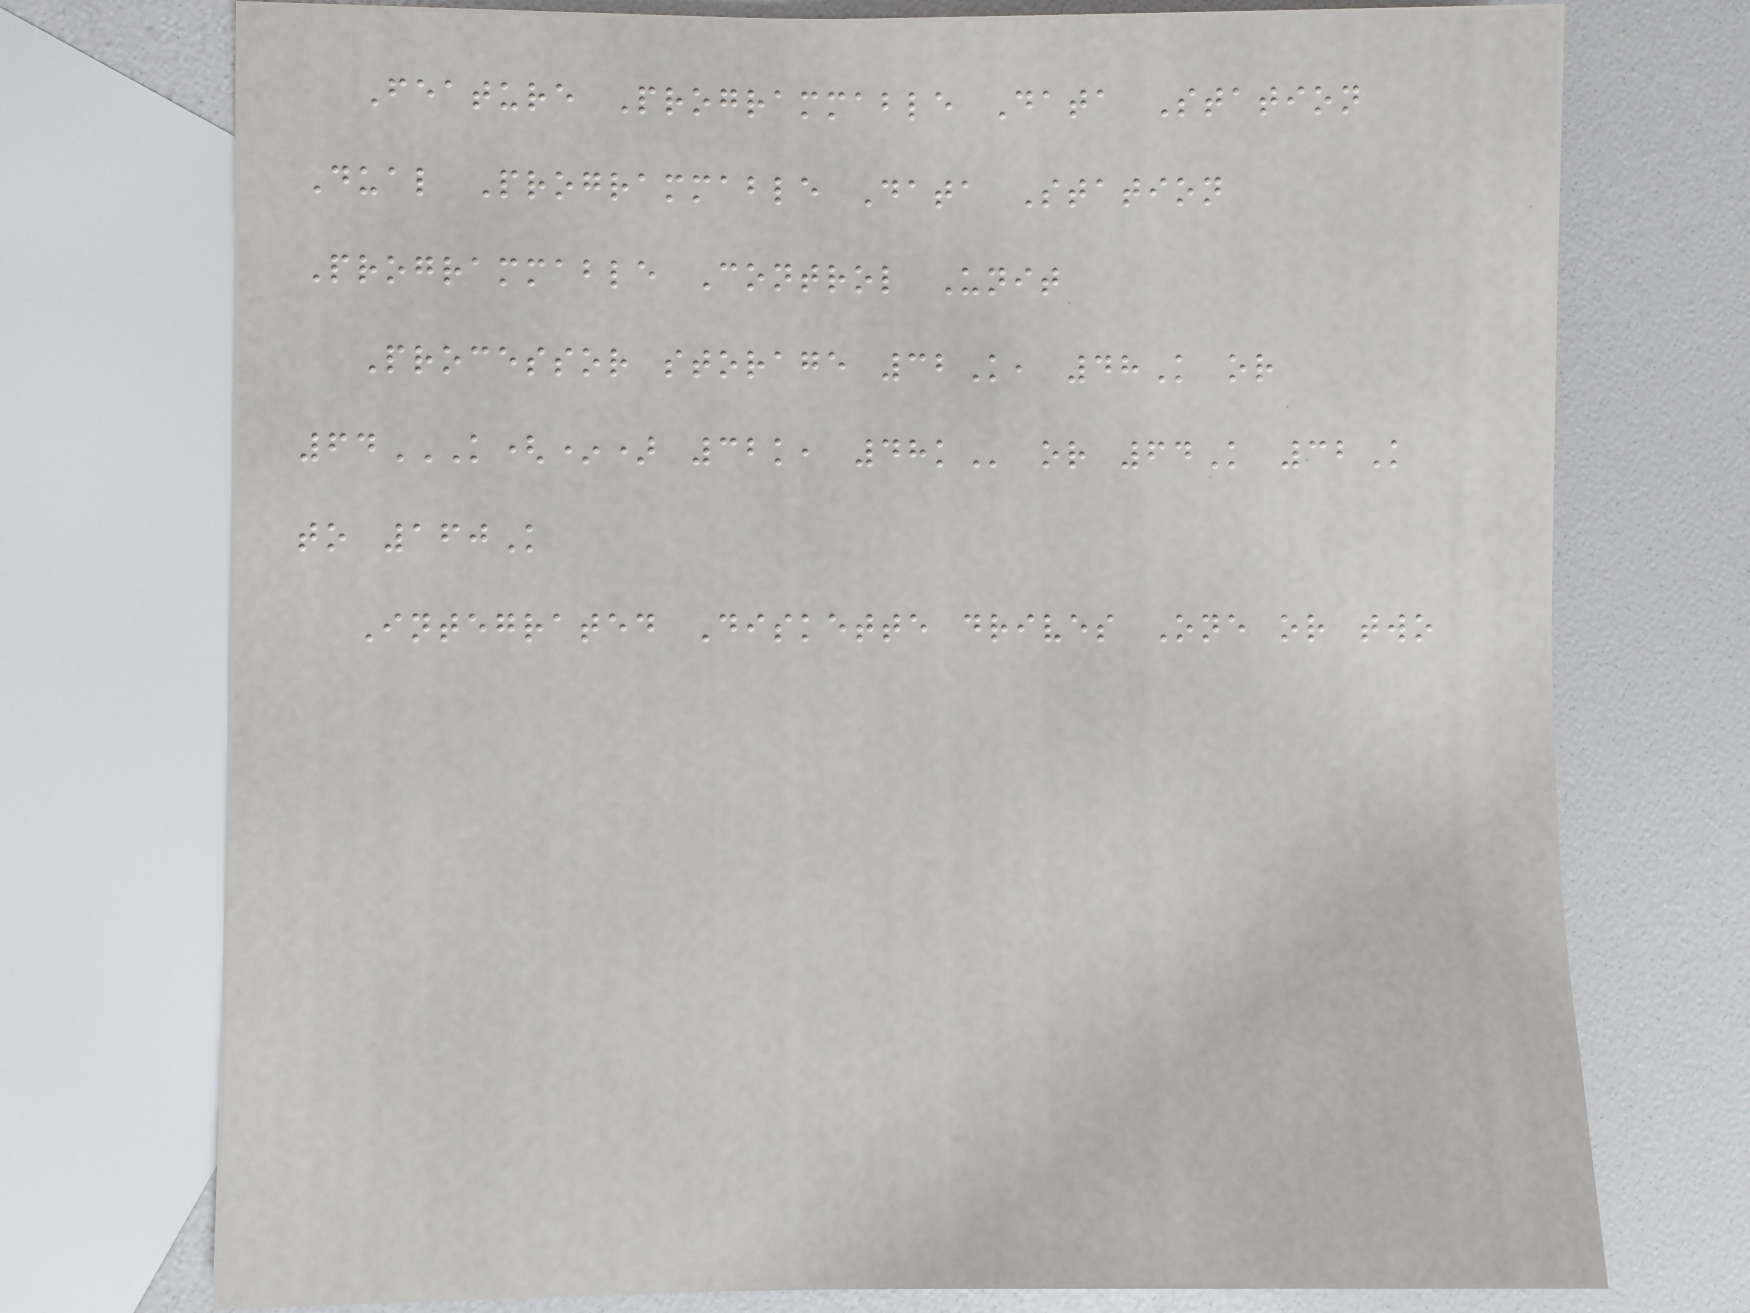Feature Programmable Data Station
Dual Programmable Data Station
Programmable Control Unit
Processor storage 32K, 48K or
64K(*) 32K, 48K or 64K 32K
to 160K
Integrated Diskette drives One or two
